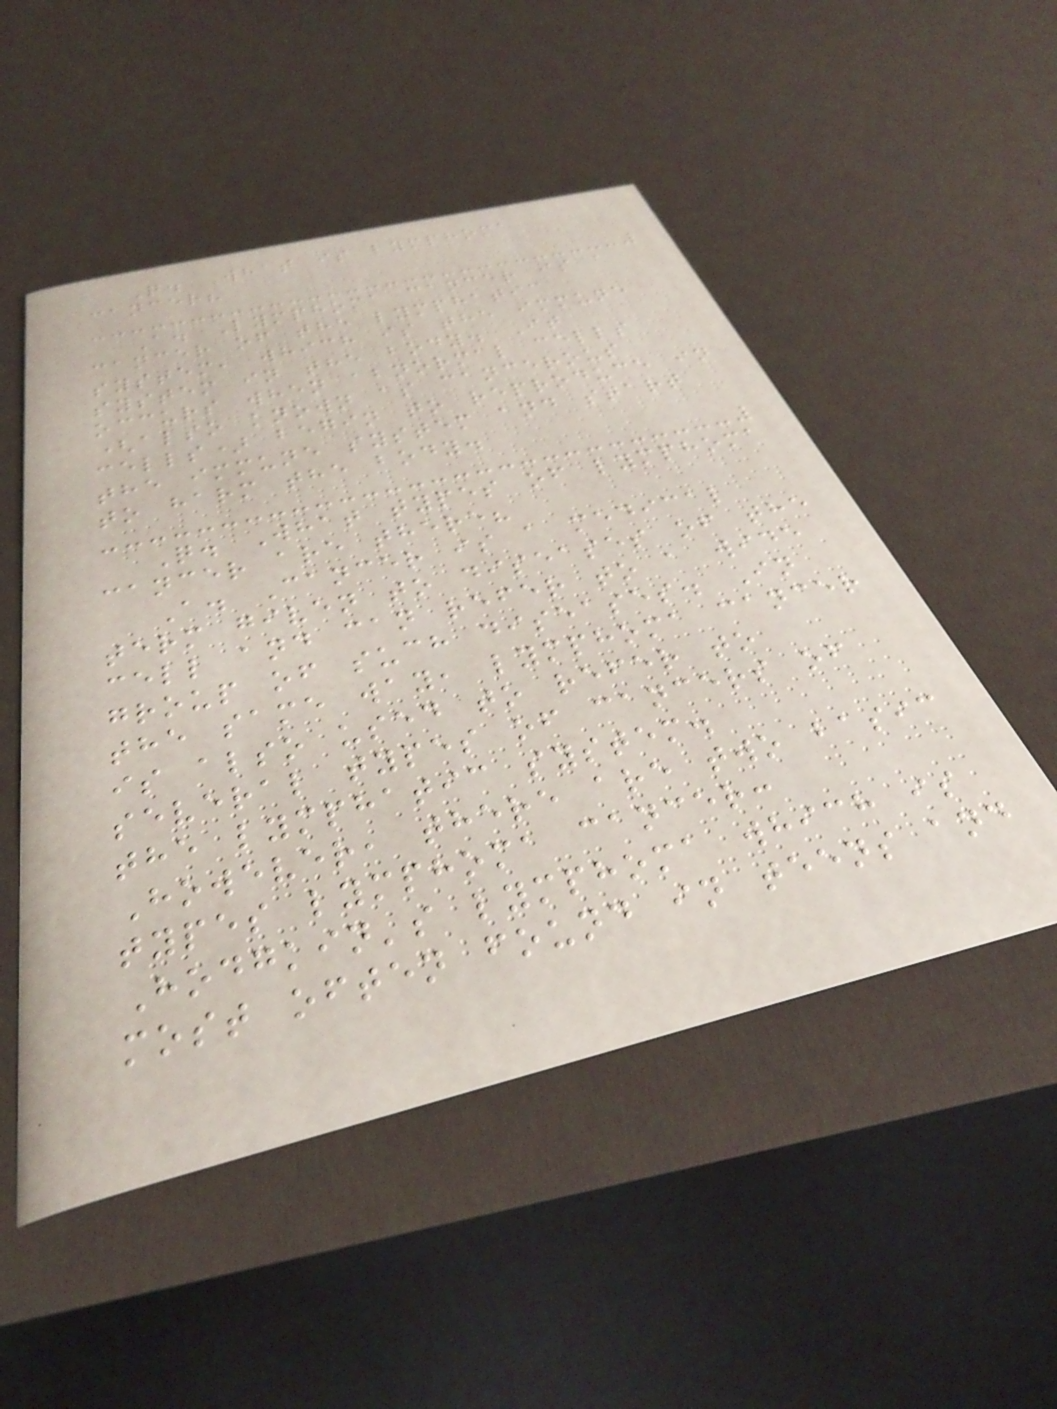Q. What is lymphoma
cancer?
A. Lymphoma cancer is a
cancer of the lymphatic
system, which is the immune
system in the body. It
occurs when abnormal cells
(also known as cancerous
cells) begin to reproduce in
the immune system and start
to harm the body.
Q. What types of lymphoma
cancer are there?
A. Cancer is a medical
term given to diseases of the
cell and can refer to a wide
group of such diseases. In
the same way, lymphoma cancer
is also used to refer to
several types of cancers of
the lymphatic system.
However, there are two basic
types lymphoma cancer:
Hodgkin's lymphoma which is
most often found in teens and
